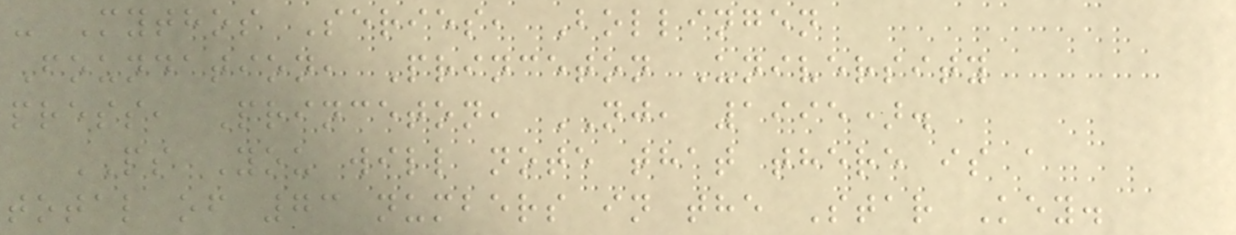- Mythos Series, Bollingen
Foundation, Princeton University
press, Princeton, NJ, 1995).
PS You will note that there is a
total of 73 numbers in the Star Key.
